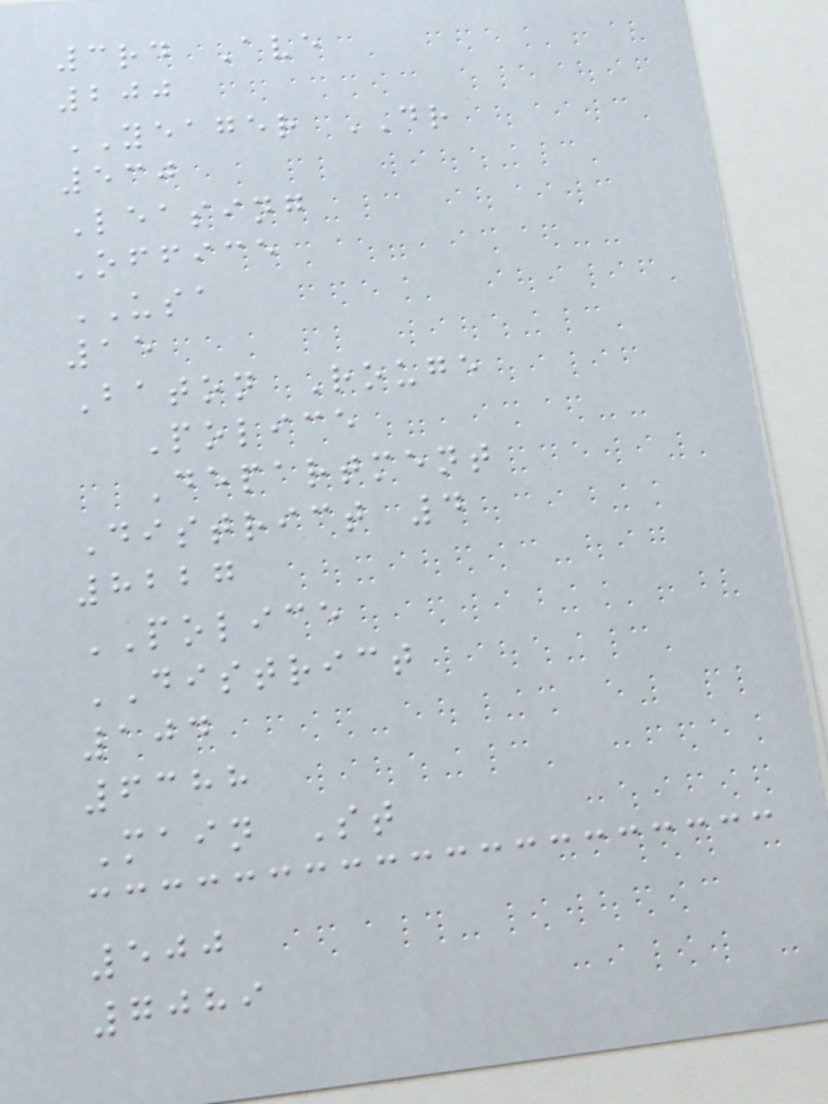3rd Ave
200
YEAGER DR
530
Leasing
Office
USA
15
Baton Rouge
Police
Department
District 4
8227
POLICE
DISTRICT
104
6388
Main St
500
7089
